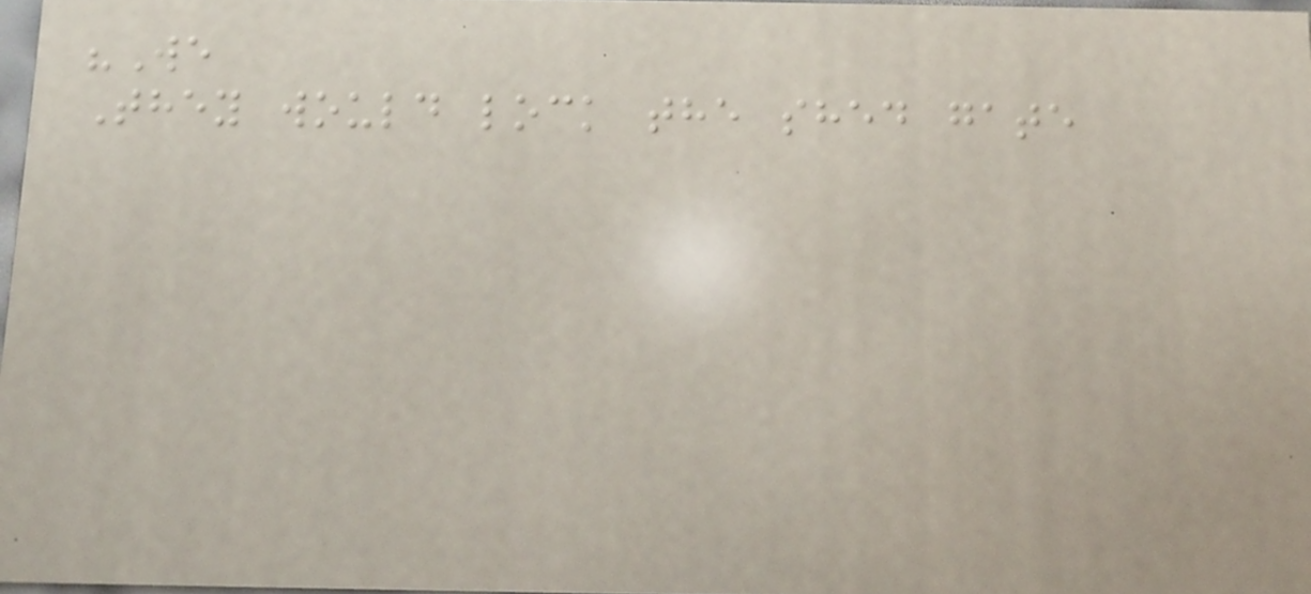"We
They would lock the shed gate
